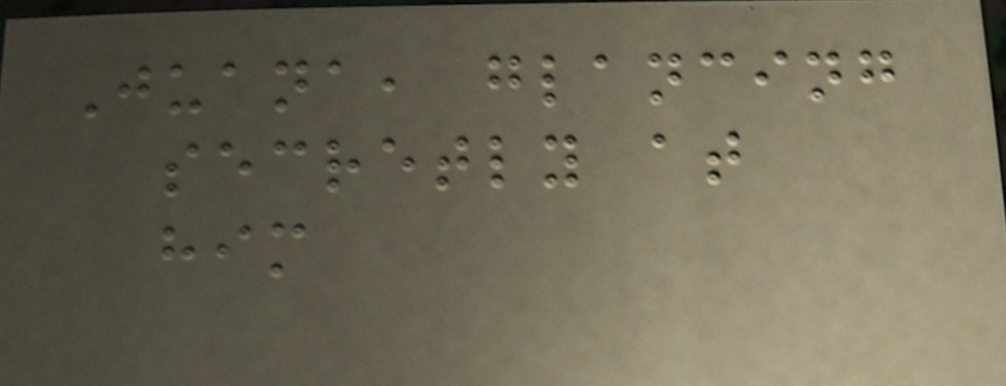Juana, glancing
secretly at
him
